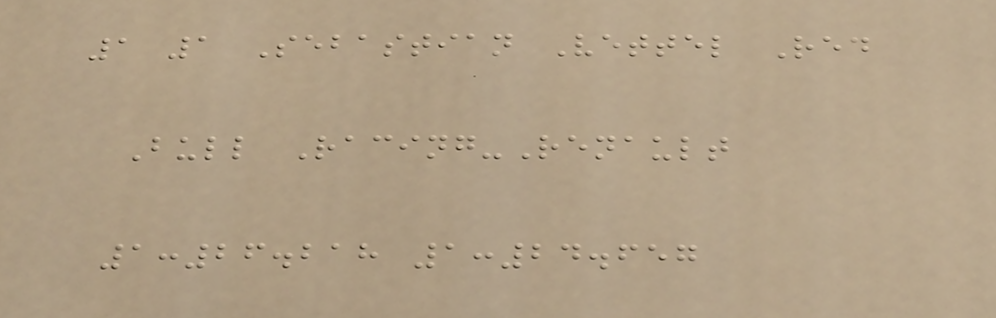1 1 Sebastian Vettel Red
Bull Racing-Renault
1:26.218 1:24.657
